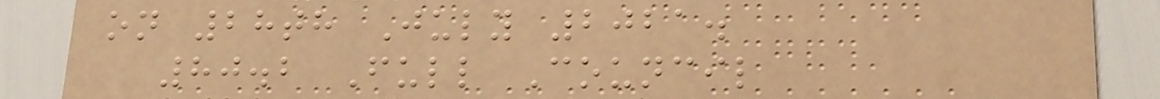on 28th July 2021.
80.2 Full Council
